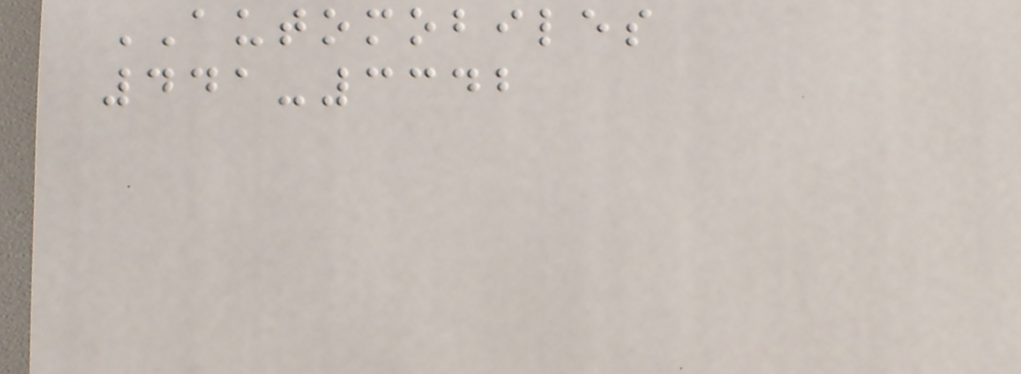AUTOMOBILES
441-3342
